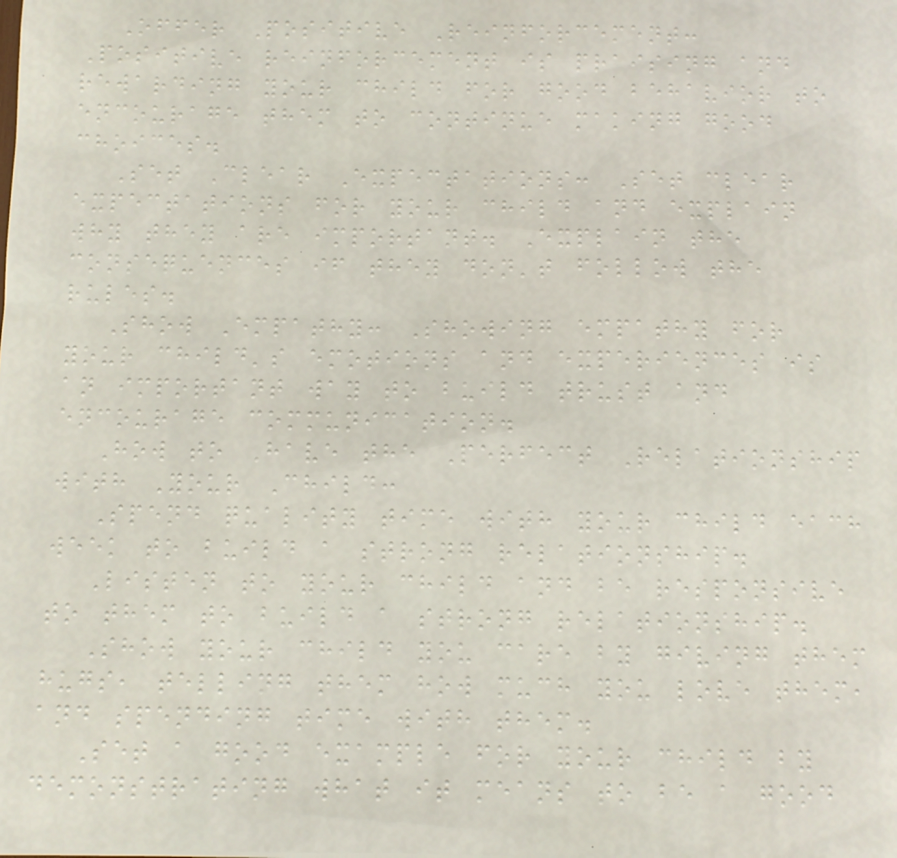Offer Positive Reinforcement:
Positive reinforcement is praising and
rewarding your child for good behavior to
encourage them to continue making good
choices.
Set Clear Expectations: Set clear
expectations for your child and explain
why they are important. Explain the
consequences if they don't follow the
rules.
Show Empathy: Showing empathy for
your child's emotions and experiences is
an important way to build trust and
encourage communication.
How to Have the Perfect Relationship
with Your Child:
Spend quality time with your child each
week to build a strong relationship.
Listen to your child and be responsive
to them to build a strong relationship.
Show your child you care by giving them
hugs, telling them how much you love them,
and spending time with them.
Set a good example for your child by
demonstrating what it means to be a good
